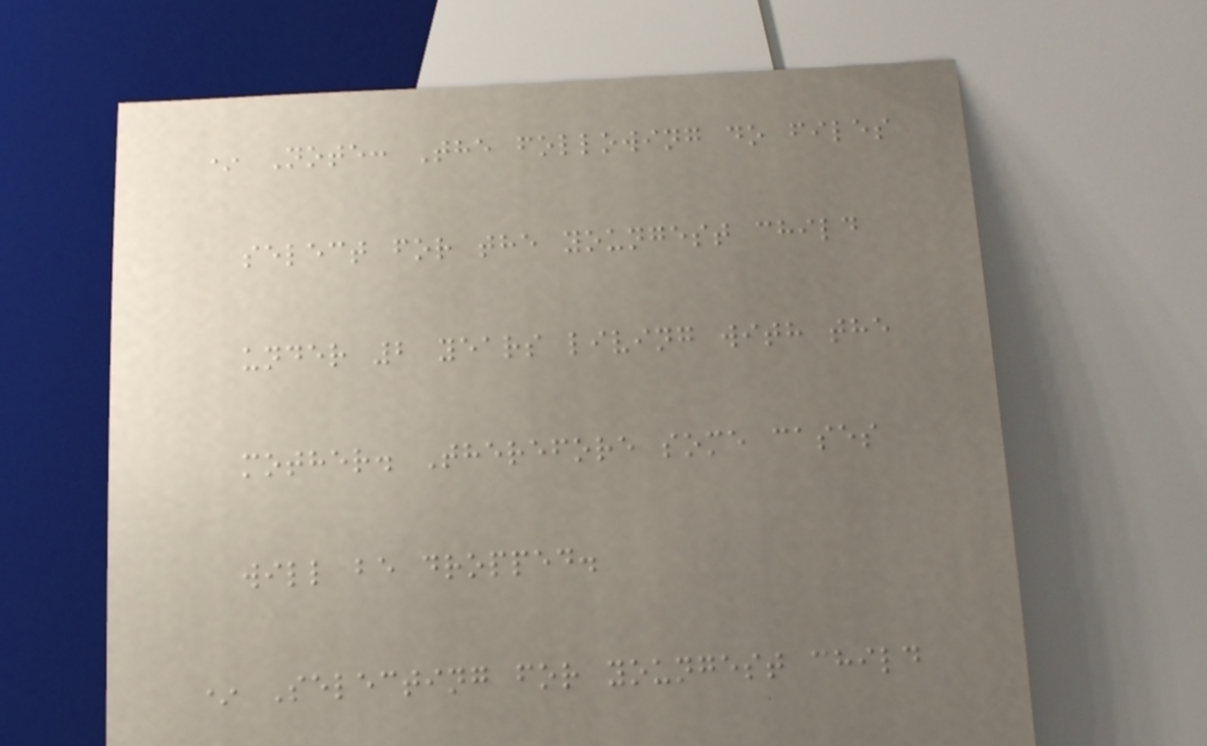* Note: The following do files
select for the youngest child
under 2 years living with the
mother. Therefore some cases
will be dropped.
* Selecting for youngest child
